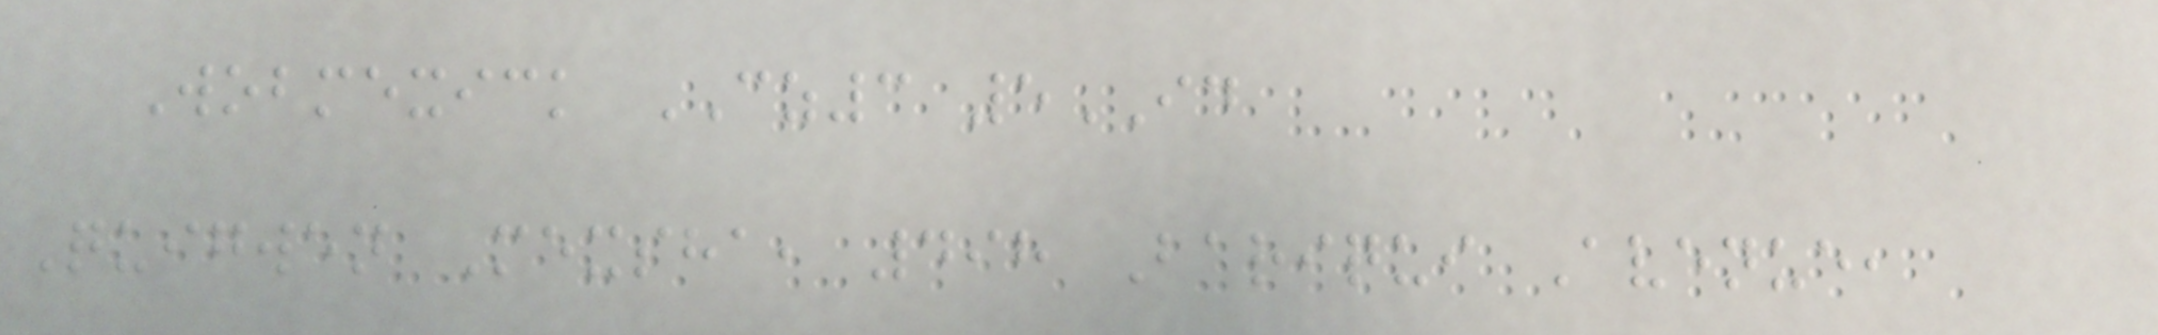Wobmexick CZ3 5ID
Quigwen Mexsha, 498 Bariqui Avenue,
